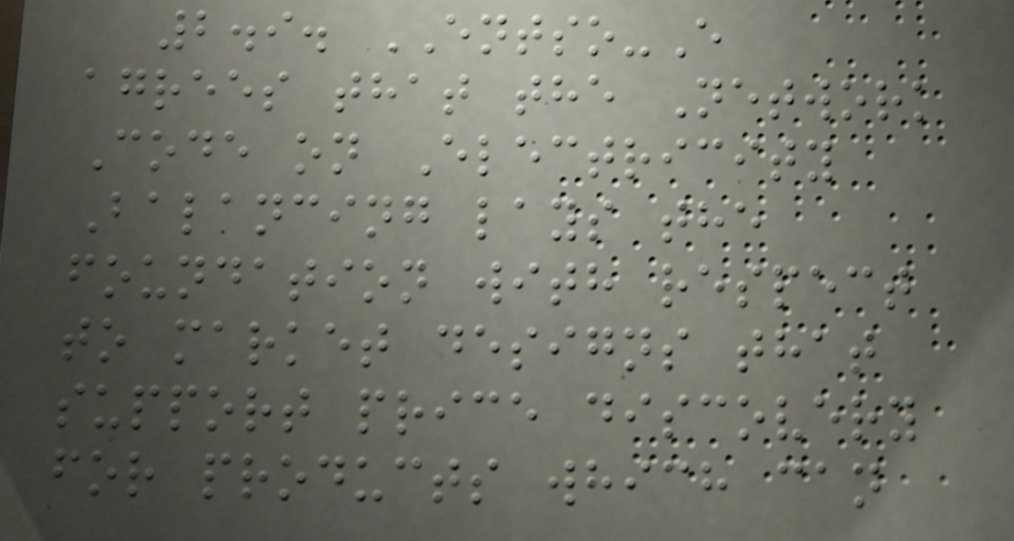2.9. ENTSO-E
agrees that the Network
Code on Electricity
Balancing lays the
foundation with respect
to market designs that
support price discovery
for products which can
